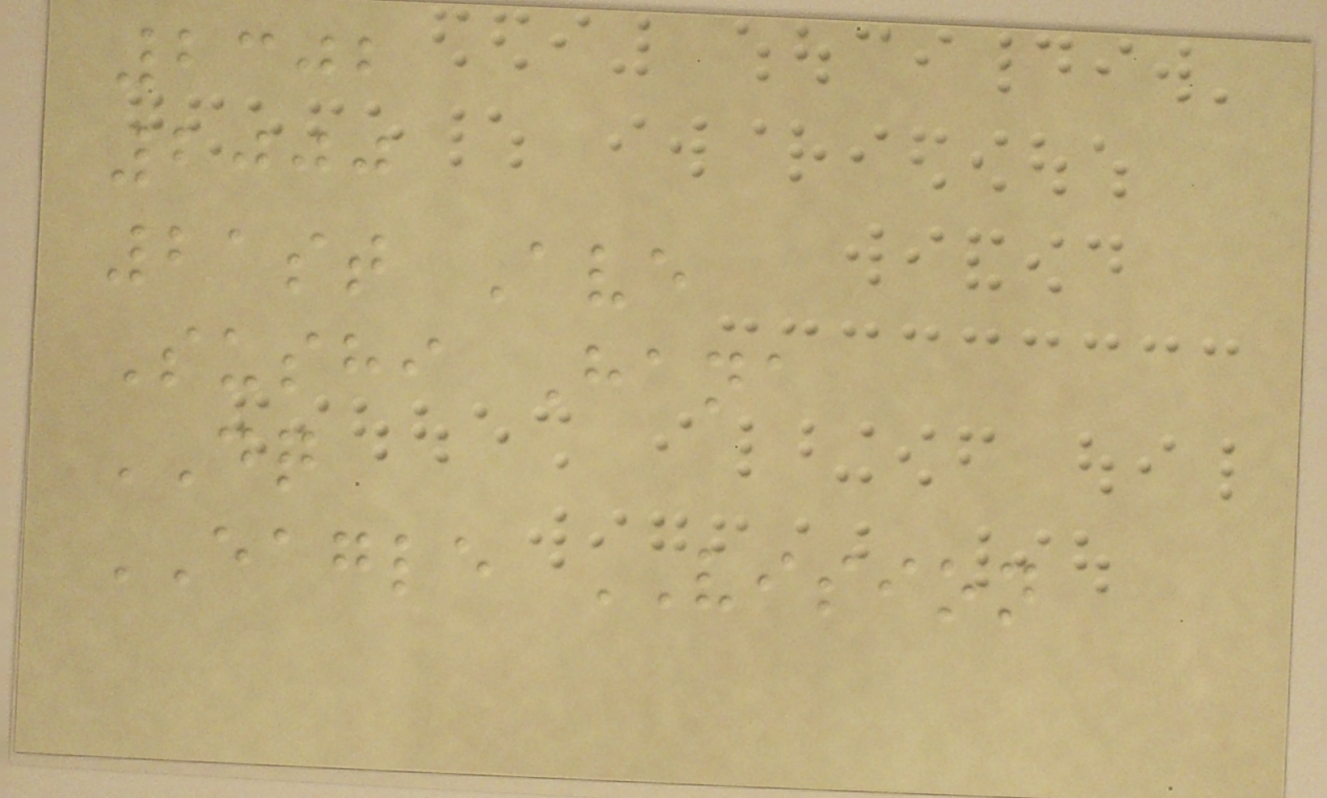2302
2000
21st Ave
Sushi Hana
DQ
EAGLE VISION
